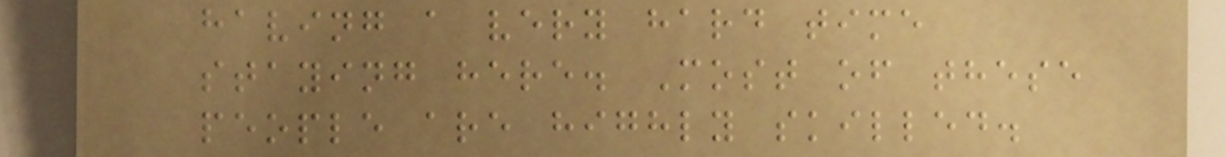having a very hard time
staying here. Most of these
people are highly skilled.
